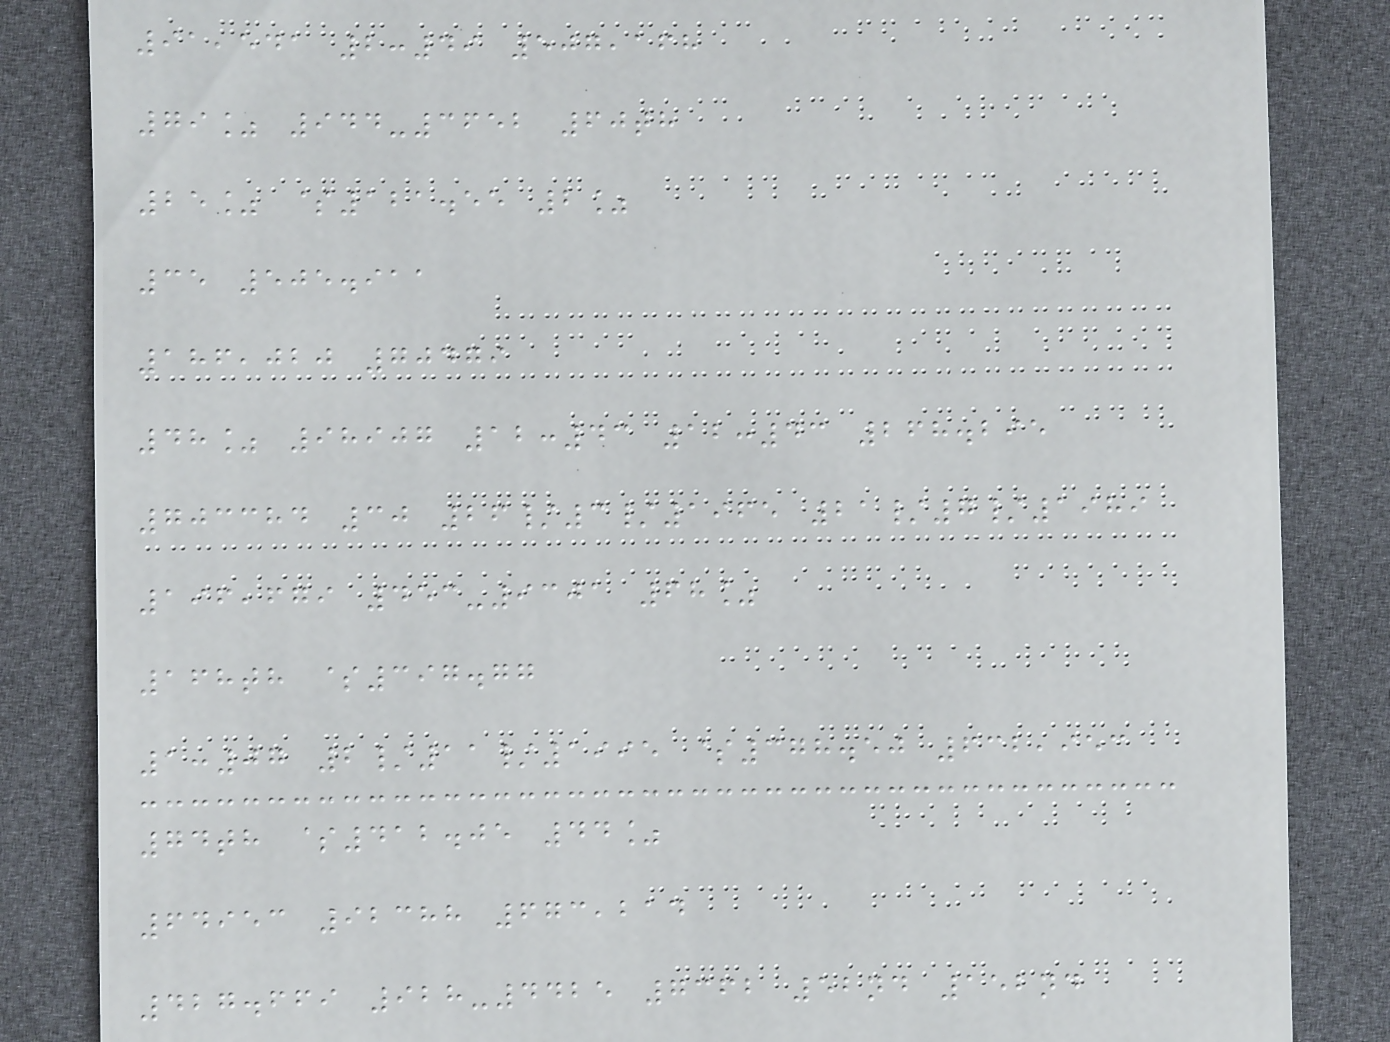91,541 2:49 507,168
79% 944-3652 60th
25% $121.55 2%
35 505.911
186,020 70479
48% 98907 12:43 12:43 268.295
703384 30 26/3/1965 21/7/1989
196,679 453-9301 68%
168th $397.77
1:07 2/11/1995 $378.50 632,953
74th $412.05 44%
64953 92388 673,214
427.669 928-4425 7362 52nd 152nd
